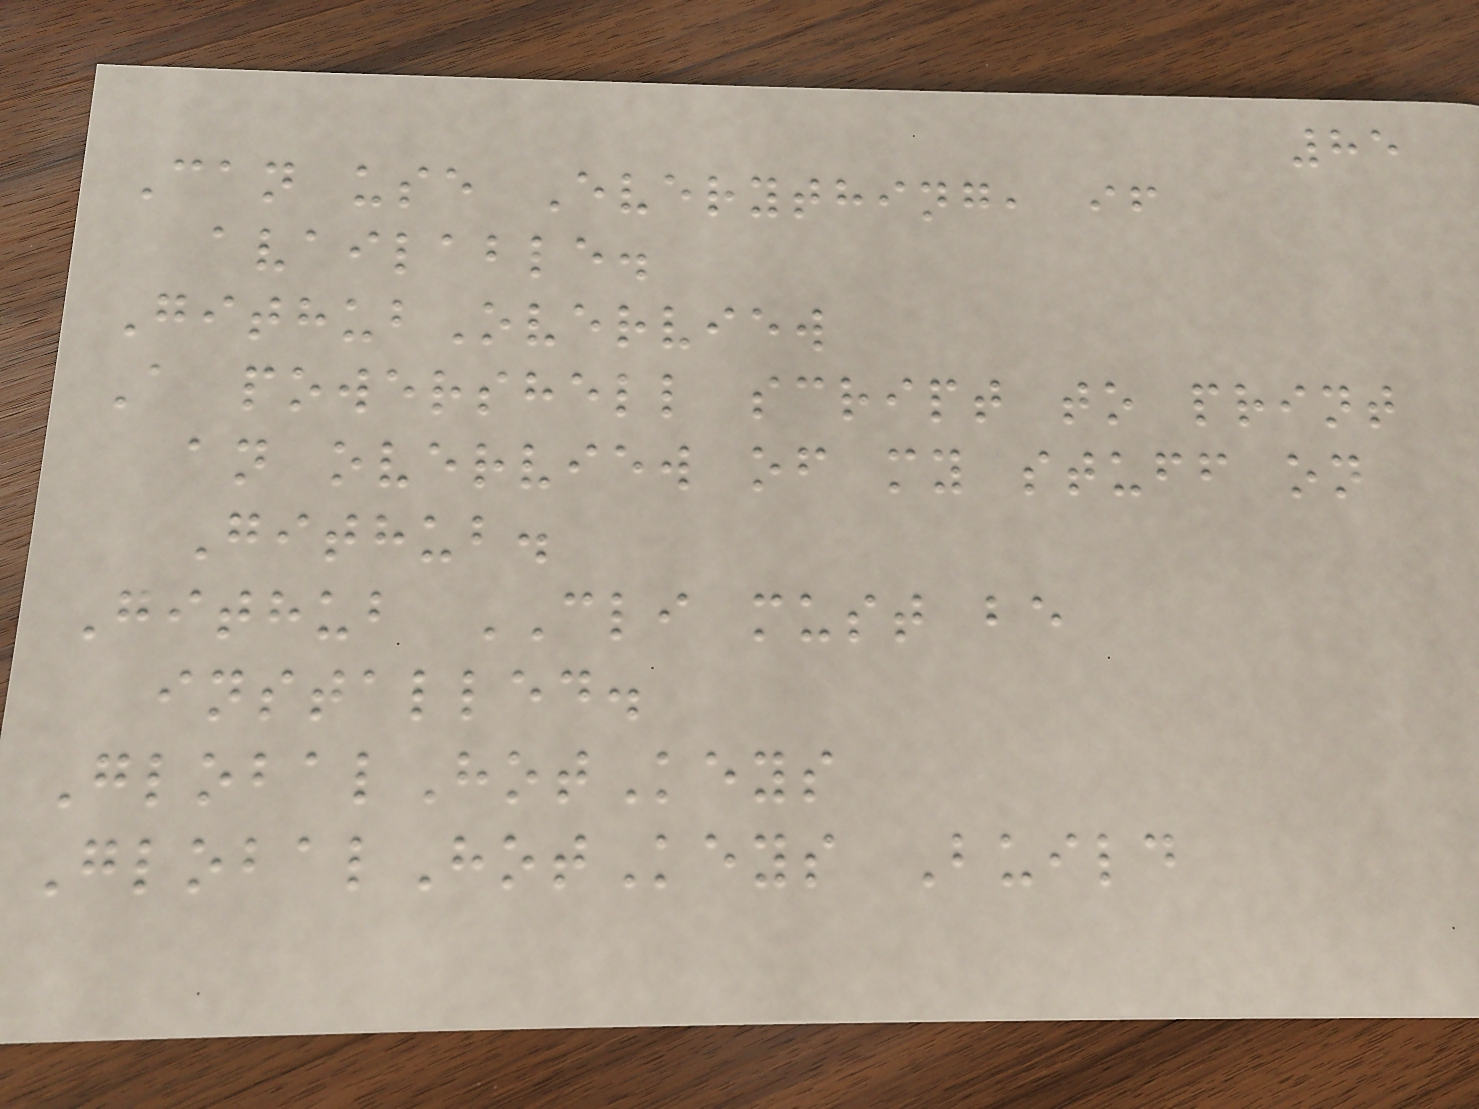85
Can use Everything, if
available.
GithubOverview
A powershell script to print
an overview of my stuff on
Github.
Github CLI must be
installed.
GlobalHotKeys
GlobalHotKeys Build
